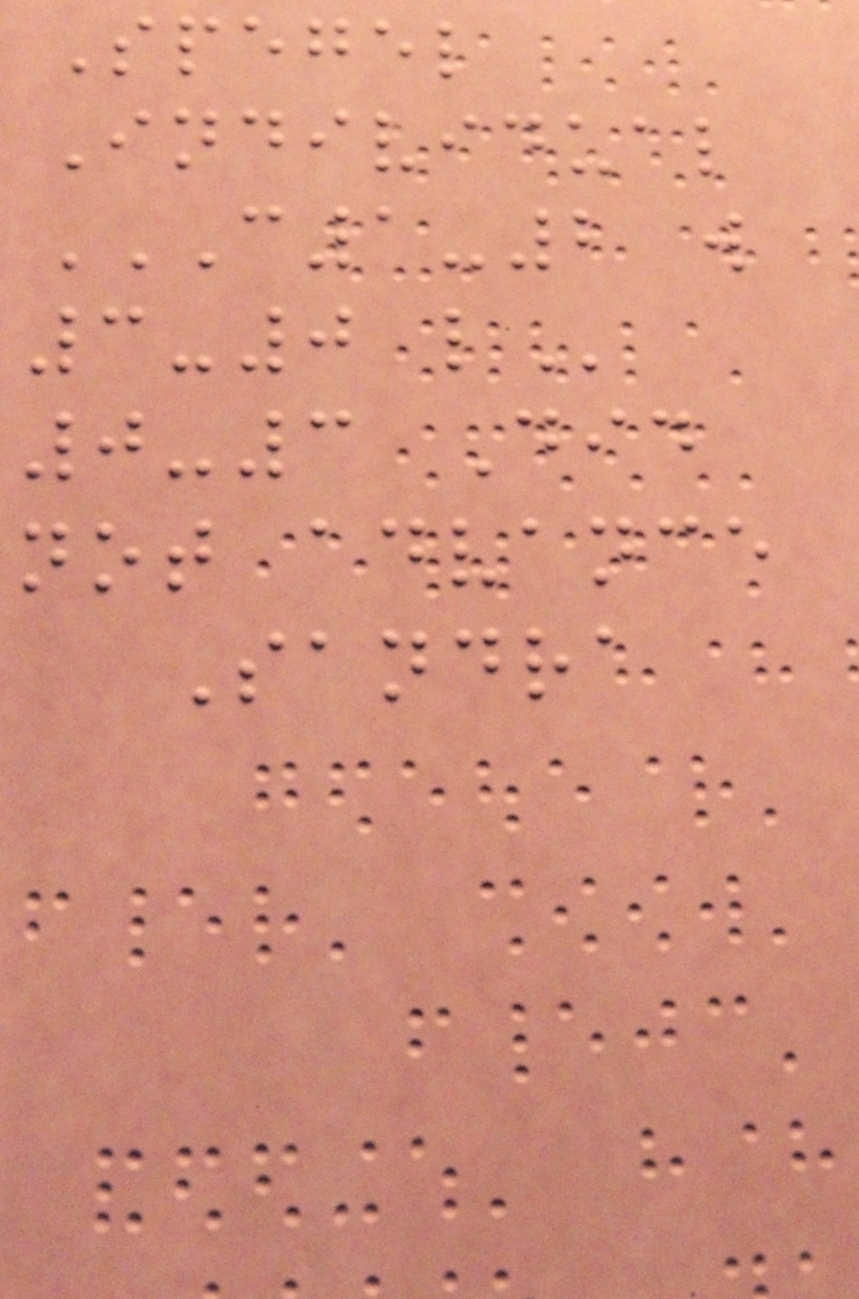Spegel
Individual
C1-2 W
3-0 L
0-3 Did
not advance
Sandra
